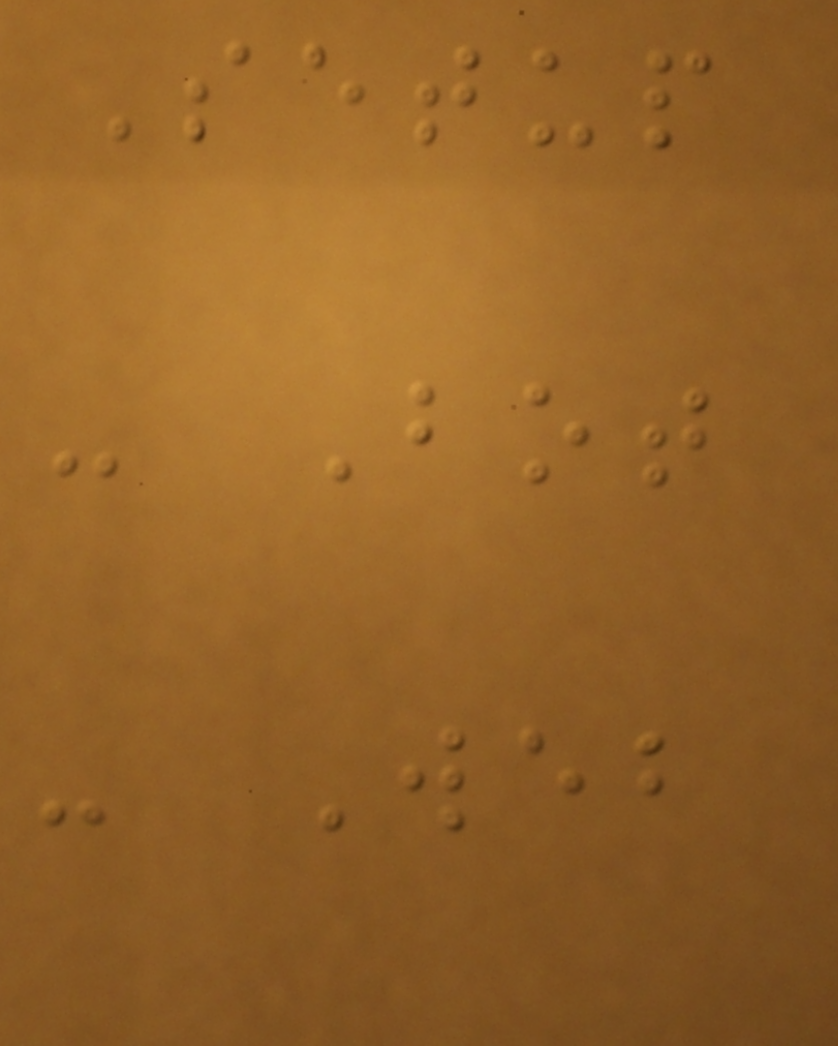Setup
- Bot
- Web
